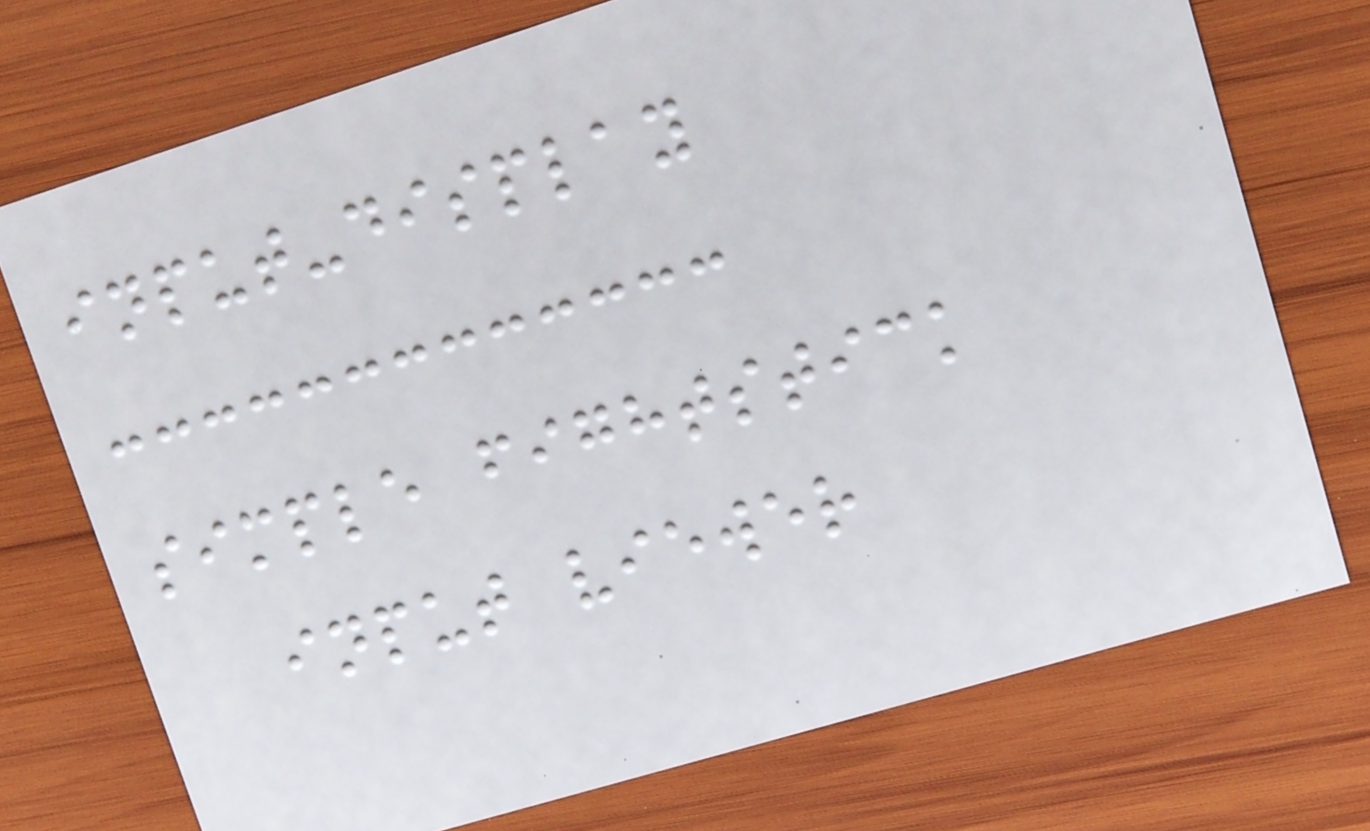input-display
simple fightstick
input viewer
